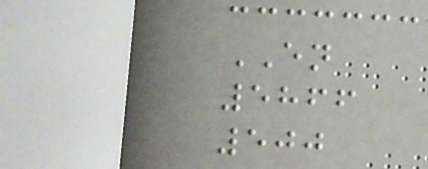EN
5866
500
